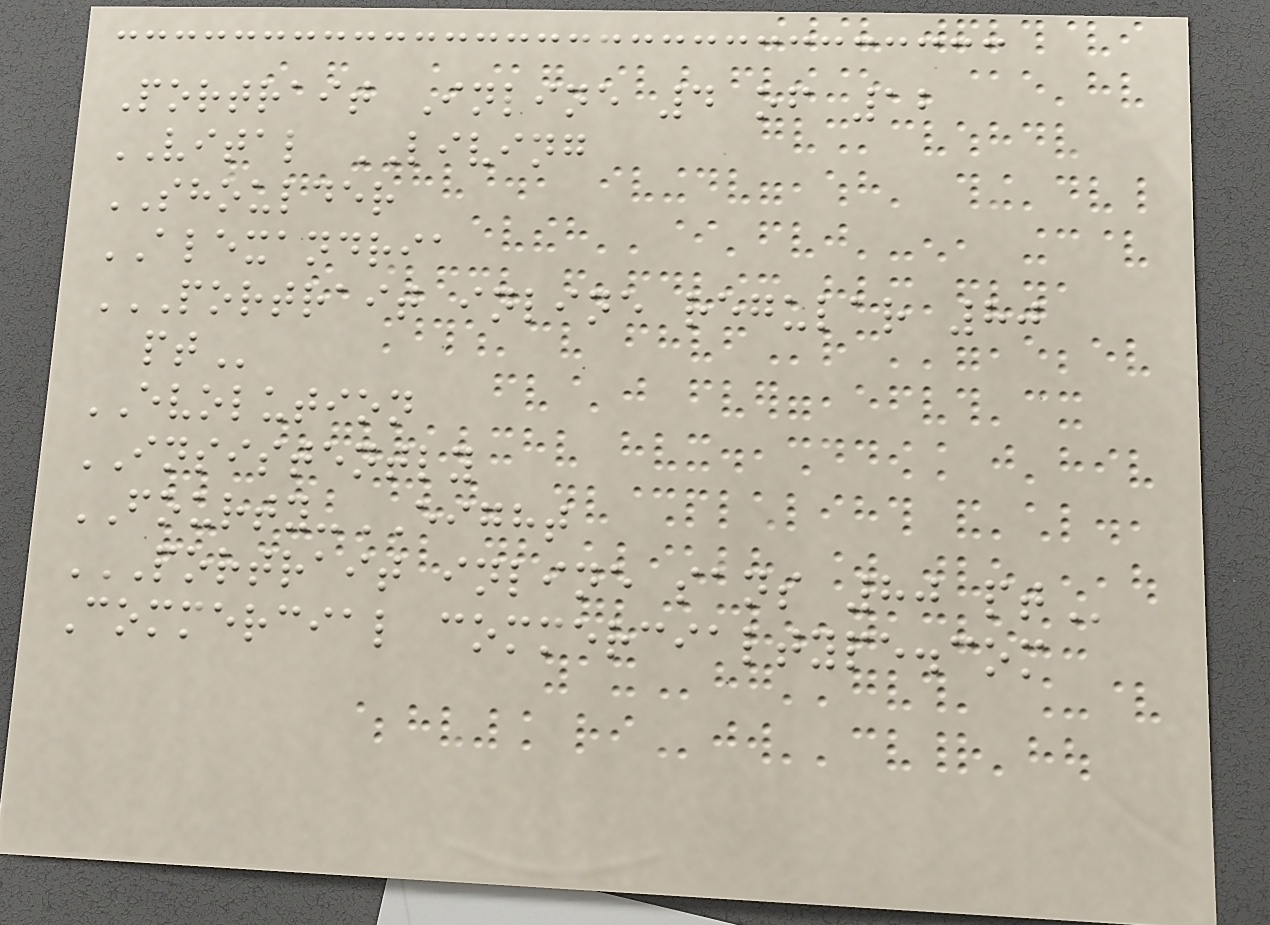Portrait Inline 4 of 12
VITAL LIVING
SHOULDER
ALEXANDRIA
PORTRAIT INLINE REGULAR 80
PT
EVOLUTION
INSISTENTLY
FOURTY-EIGHT
PORTRAIT INLINE SANS 80 PT
Commercial commercialtype.com
